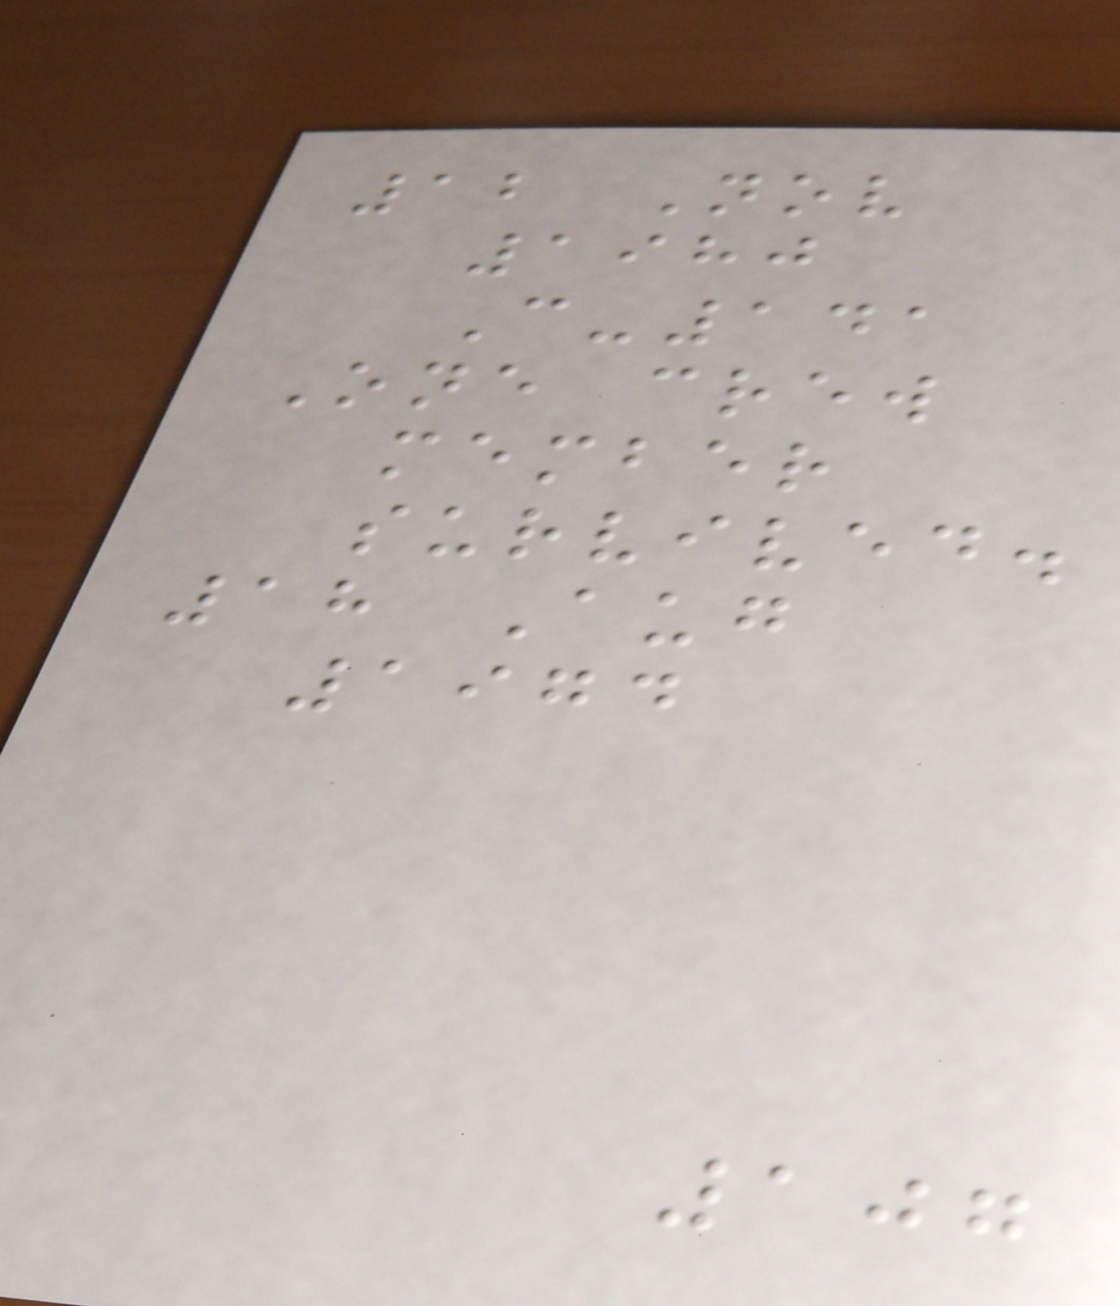12 Nov
1980
C-141
One crew
member
survived.
18 Aug
1974
107
